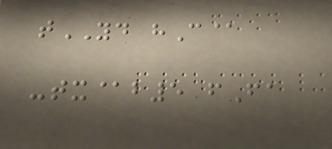tYD hC@
-tx@b5 fFa
